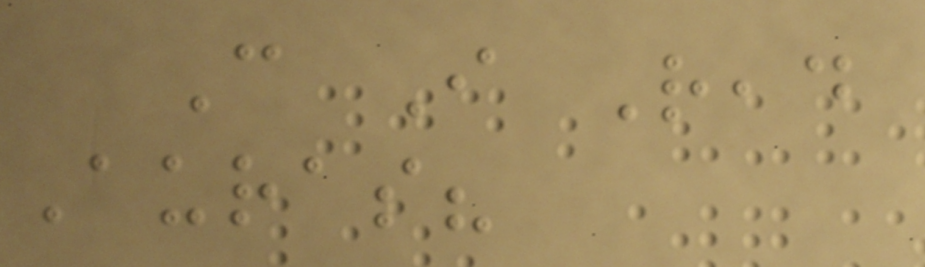Can I Read
Auras?
